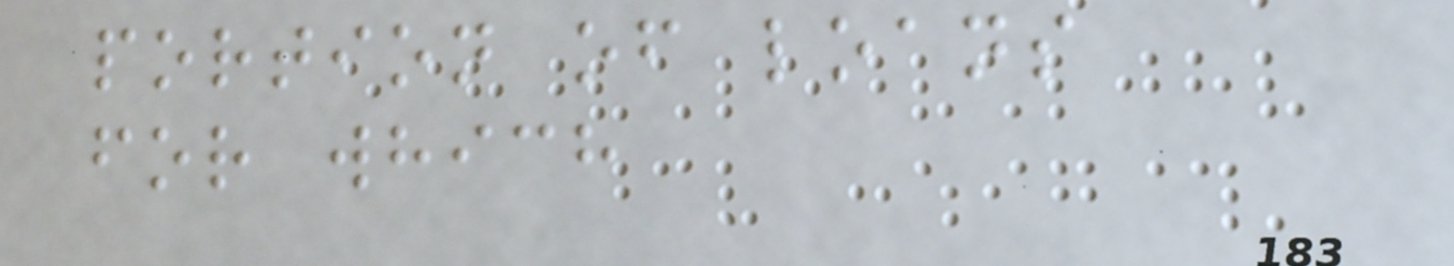portion of loans
for which
